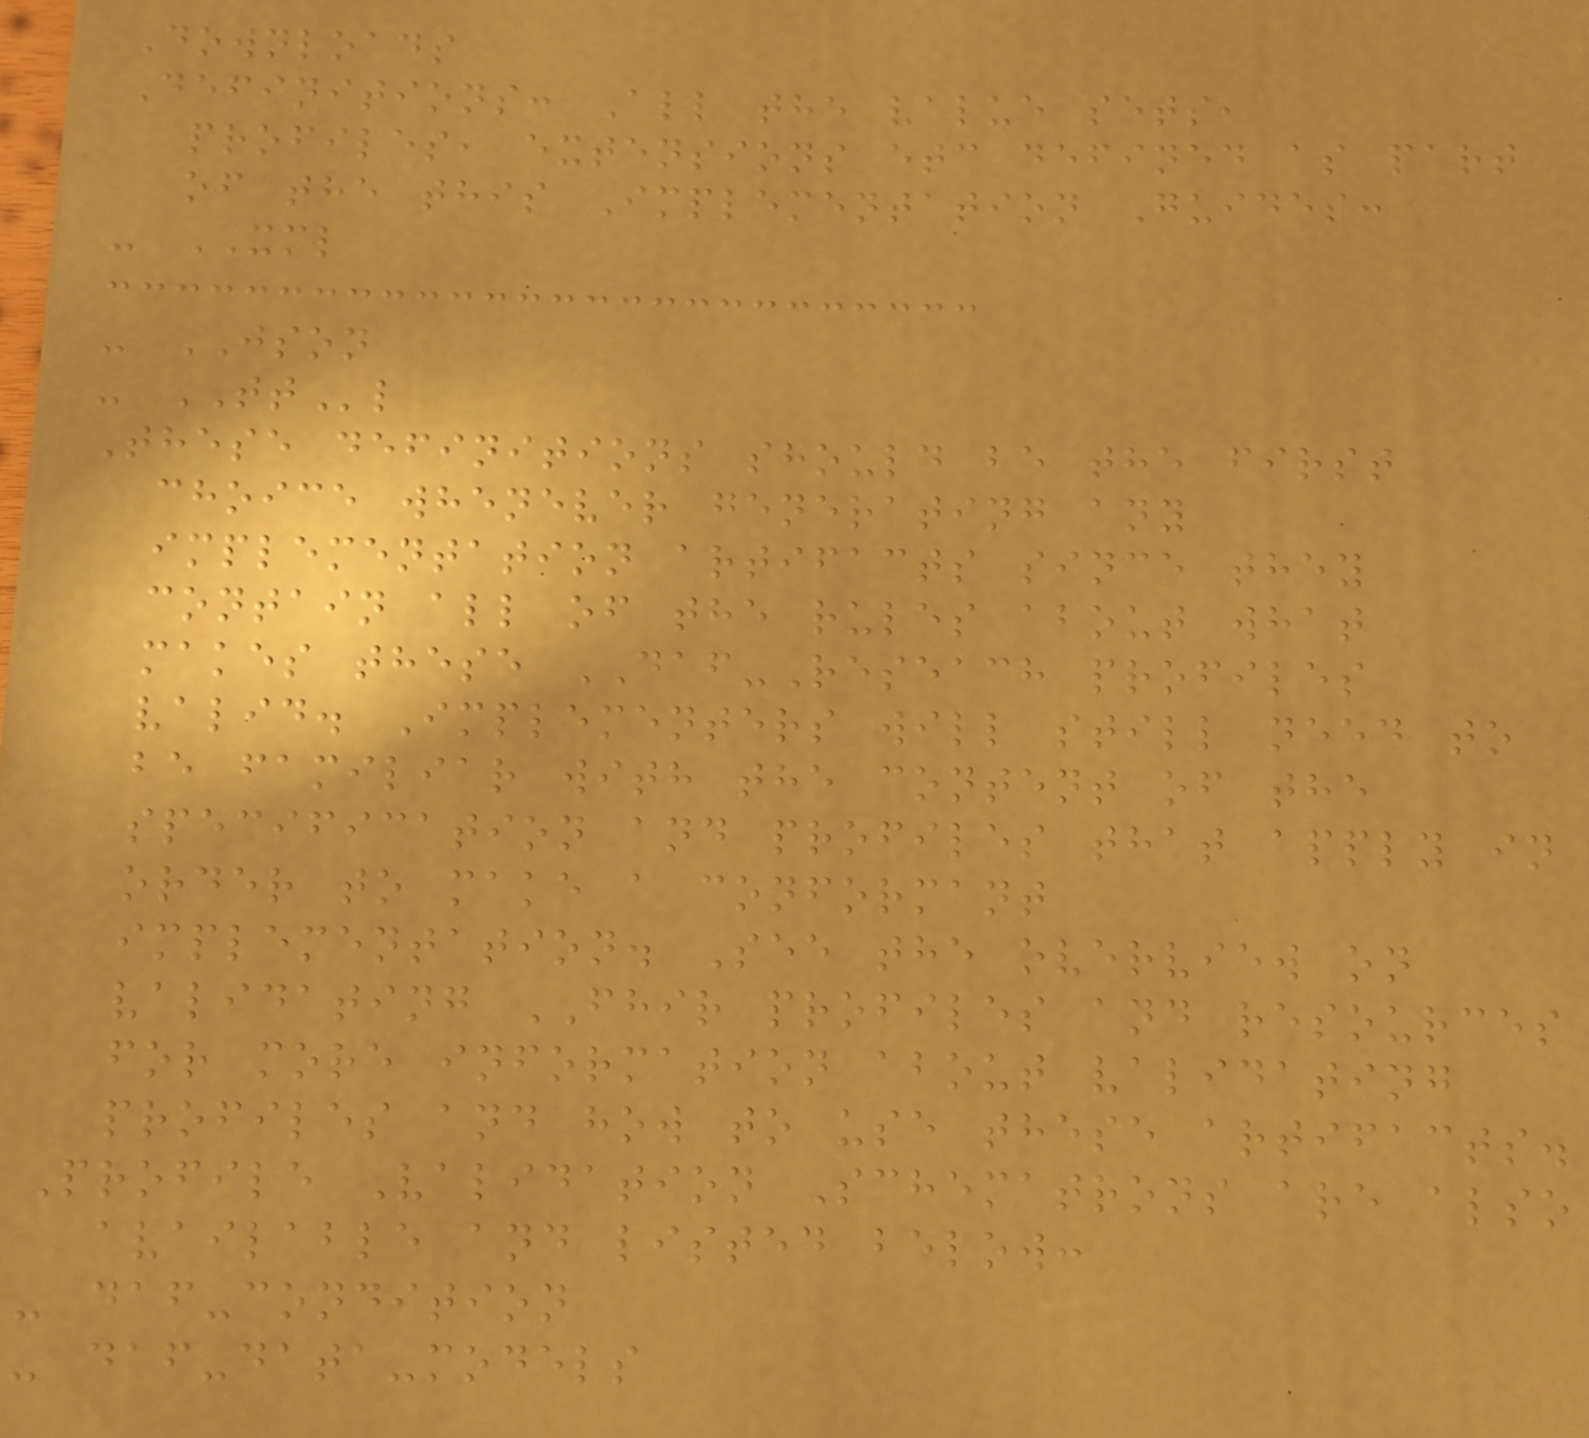Downloads
Definitions: All the value sets,
profiles, extensions etc defined as part
of the this Implementation Guides:
- XML
- JSON
- TTl
These definitions should be the first
choice whenever generating any
implementation artifacts since they
contain all of the rules about what
makes these DAF-Reseach profiles
valid. Implementers will still need to
be familiar with the content of the
specification and profiles that apply in
order to make a conformant
implementation. See the overview on
validating FHIR profiles and resources
for more information about validating
profiles and how to use these artifacts.
Profile Validation Schematrons are also
available and listed below:
- daf-condition
- daf-data-models
